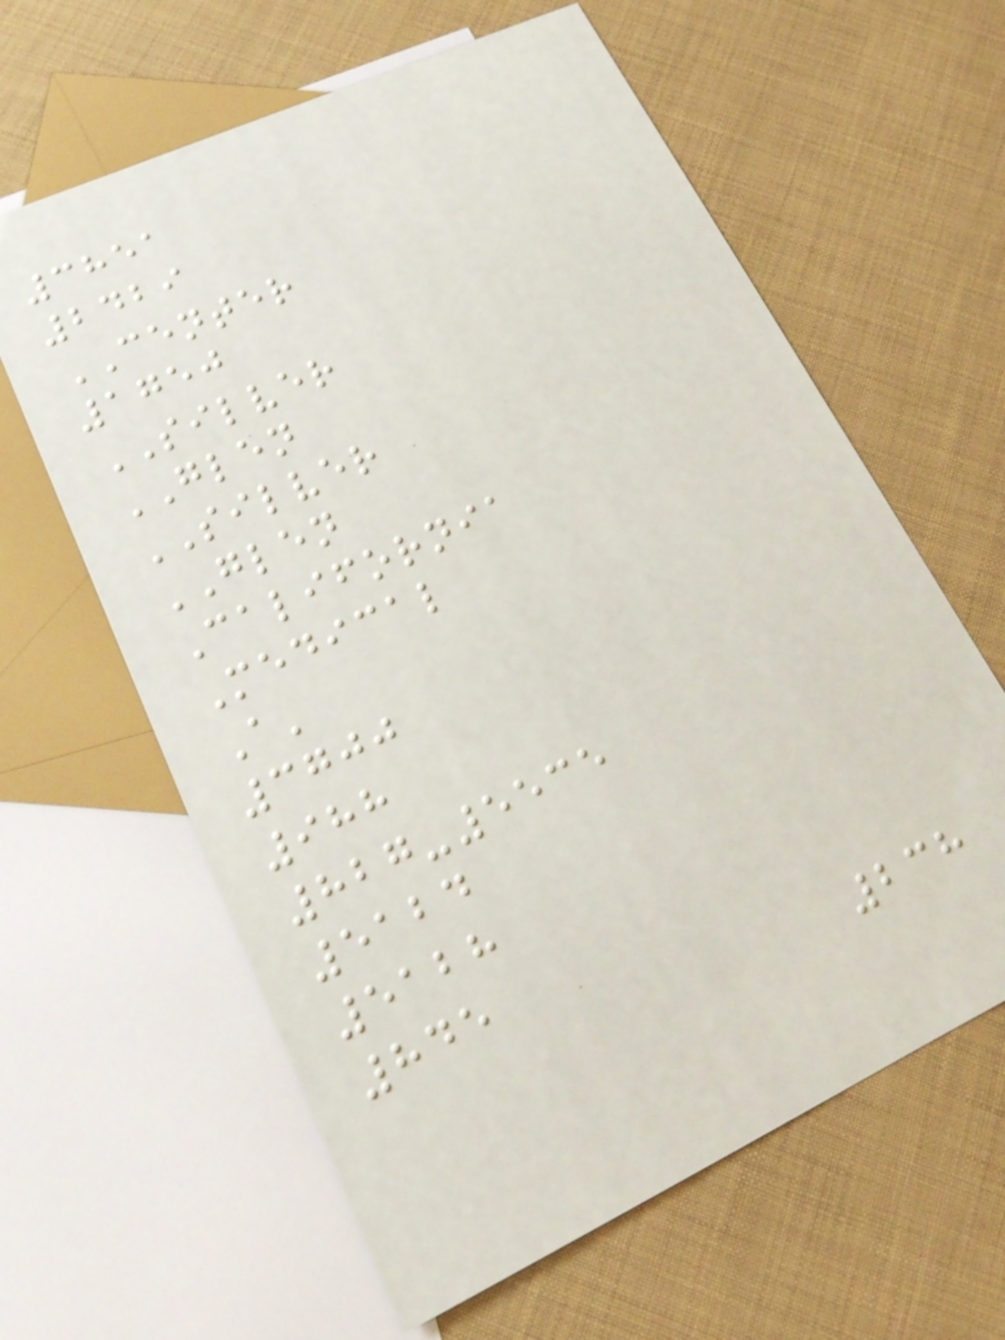3851
2429
CENTER
1750
SILVER
GLEN
SILVER
GLEN
California
Medical
A'
3700
988
827-5535
5124
5128
845
238
